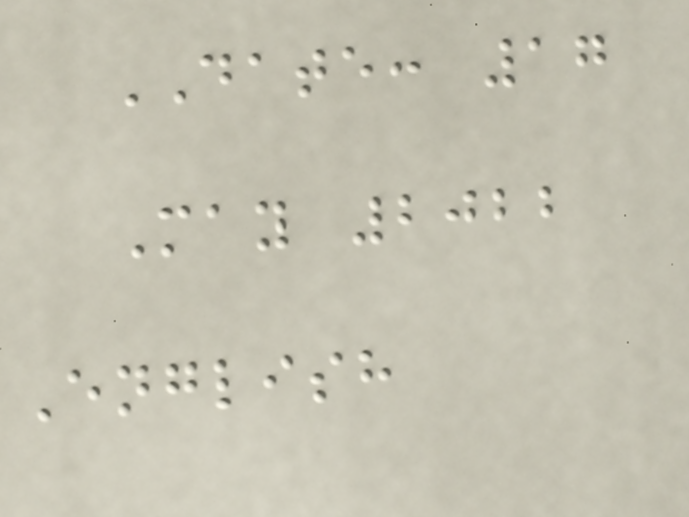DATE: 17
May 2022
English
